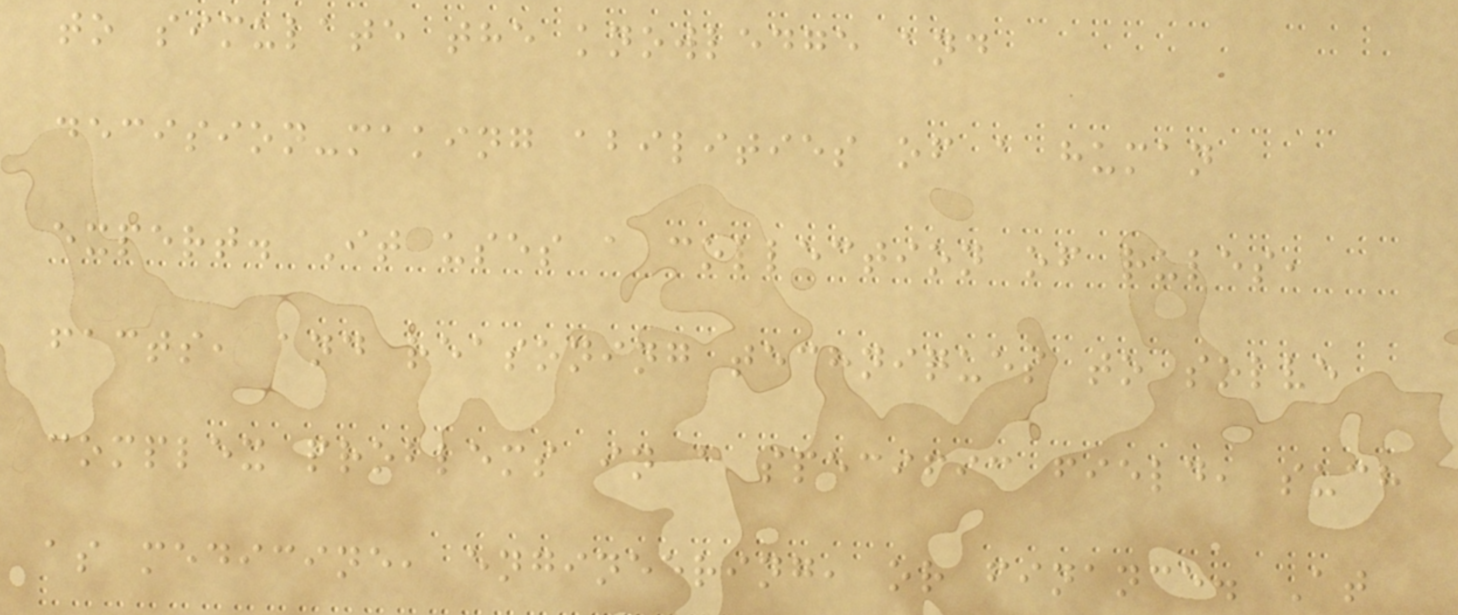to simulate the knowledge and
decision-making abilities of a human
expert. It uses a collection of rules,
facts, and reasoning techniques to solve
complex problems in a specific field, such
as medicine, engineering, or finance. At
